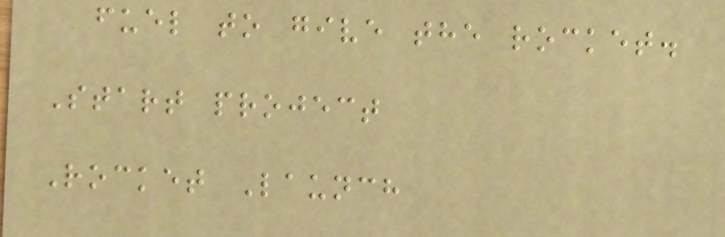fuel to give the rocket.
Start project
Rocket Launch
